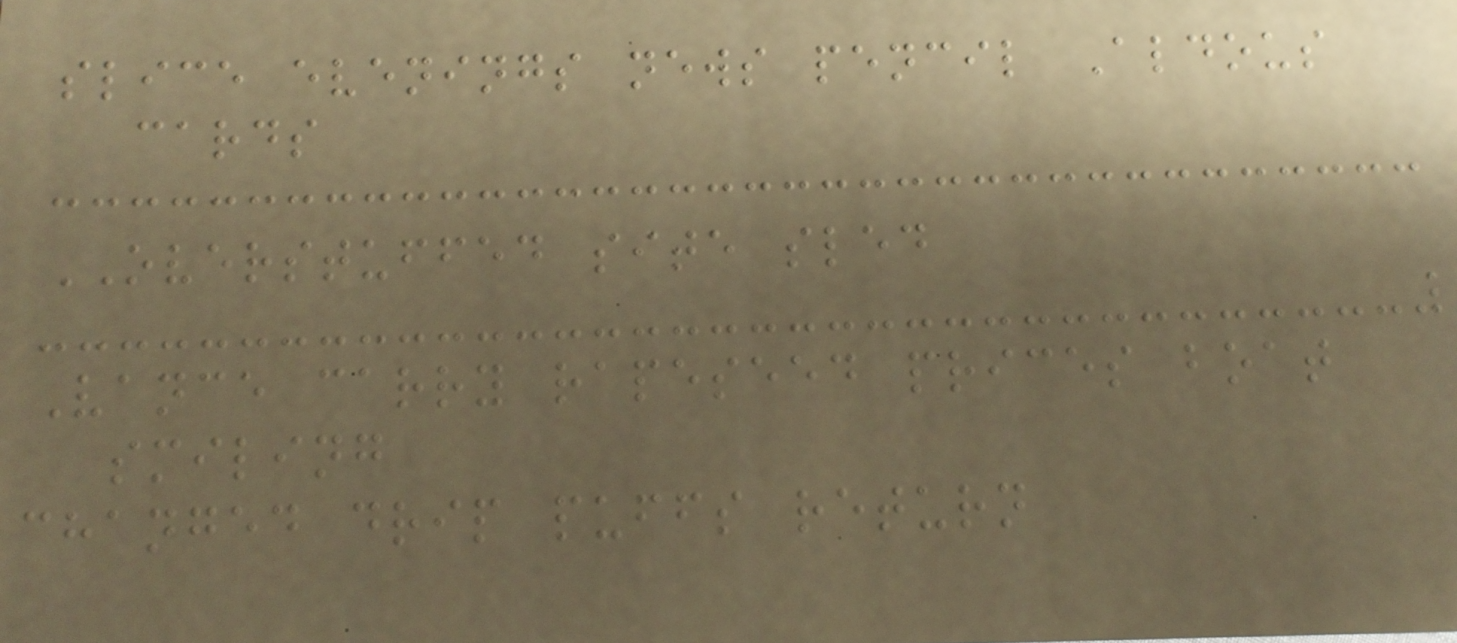slice evenings news pencil Aldous
cards
OVERSTUFFED site sled
Vance carry rapeseed prices boat
smiling
changed drip puffs return
